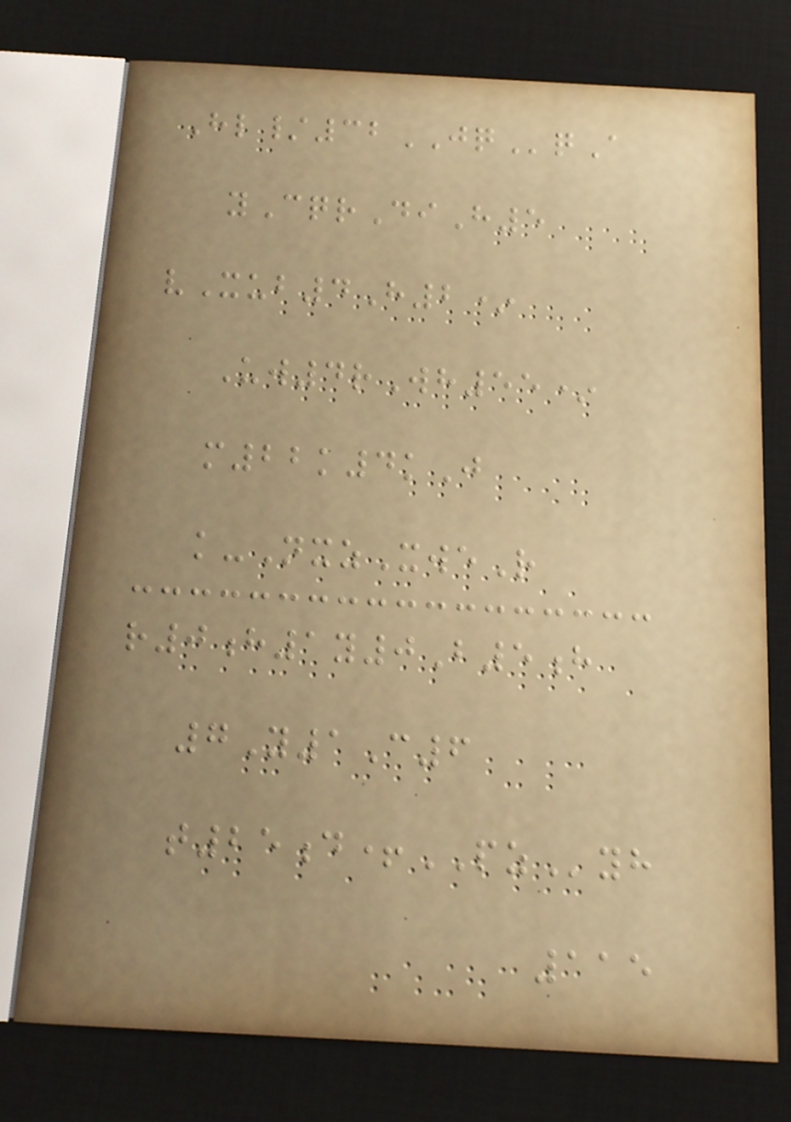Hl/32JQqA
yCqrDiH5
vXub4H2*
Uw4rWh55*
m22k4kJ
k-NxzXweR
r0h1y0B5h
7Y1C6
t25d+PZyh
115
